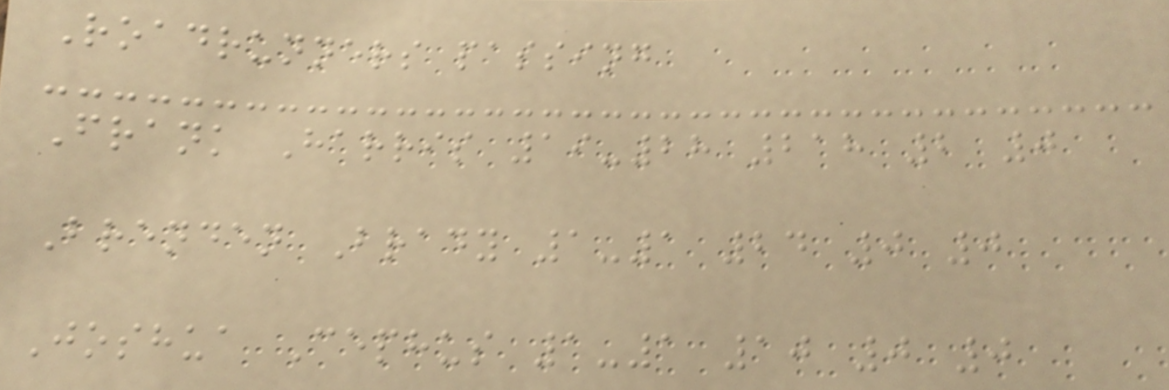Roadrunners passing
Frank Harris 19-28 218 2 0
Brenden Brady 1-1 24 0 0
Joshua Cephus 1-1 10 0 0
